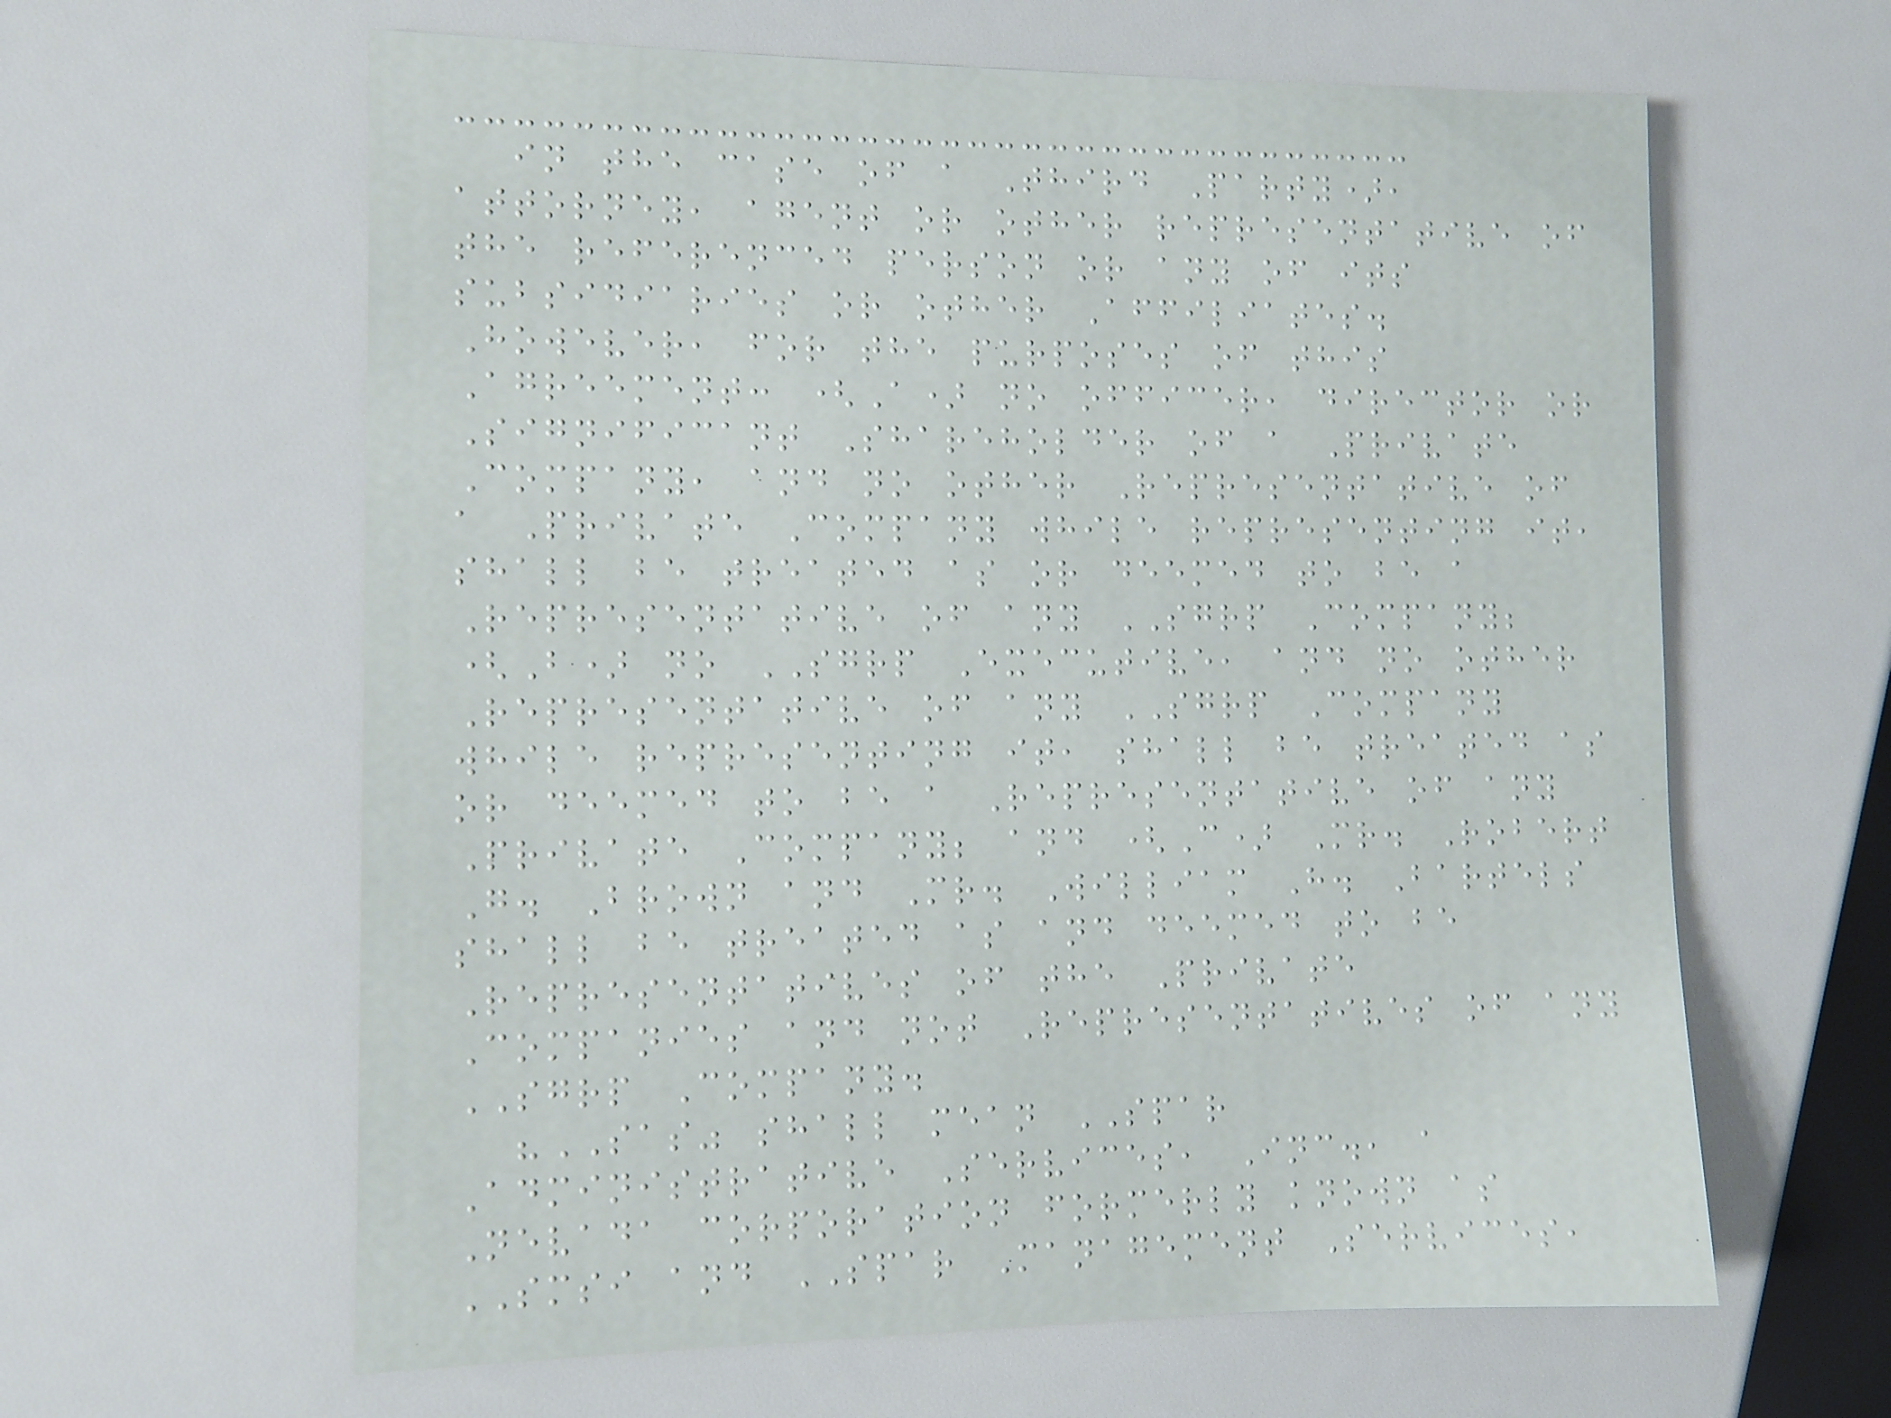in the case of a Third Party),
attorney, agent or other representative of
the referenced person or any of its
subsidiaries or other Affiliates.
However, for the purposes of this
Agreement: (A) no officer, director or
Significant Shareholder of a Private
Company, and no other Representative of
a Private Company while representing it,
shall be treated as or deemed to be a
Representative of any SGRP Company;
(B) no SGRP Executive, and no other
Representative of any SGRP Company
while representing it, shall be treated as
or deemed to be a Representative of any
Private Company; and (C) Mr. Robert
G. Brown and Mr. William H. Bartels
shall be treated as and deemed to be
Representatives of the Private
Companies and not Representatives of any
SGRP Company.
"SAS" shall mean SPAR
Administrative Services, Inc., a
Nevada corporation formerly known as
SMSI and SPAR Management Services,
